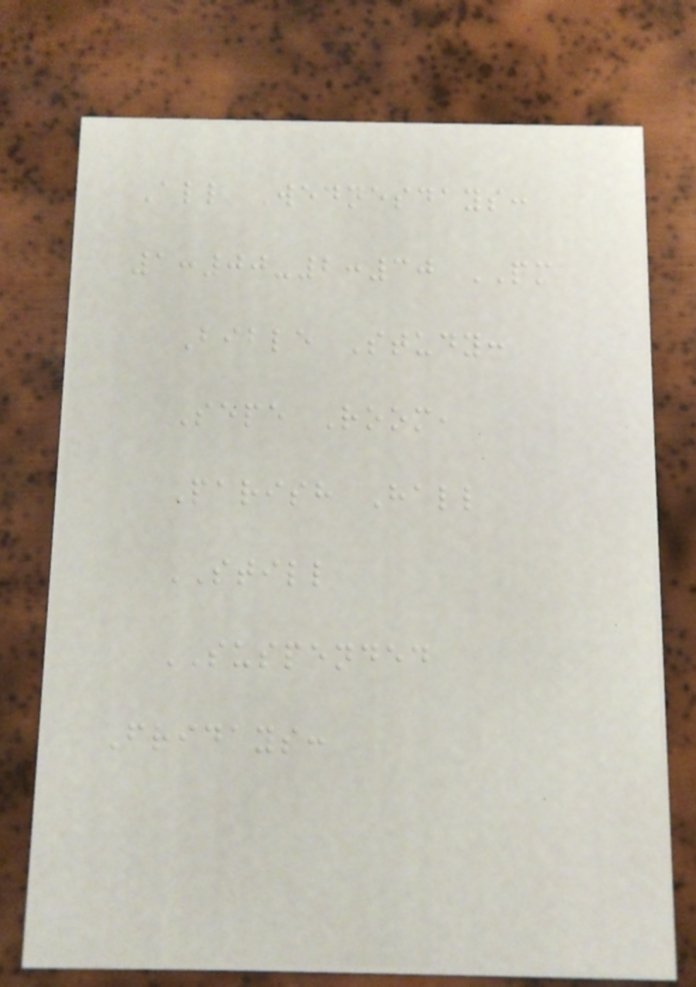All Wednesdays:
1:00-2:30 PM
Bible Study:
Sepe Room,
Parish Hall
STILL
SUSPENDED
Fridays:
